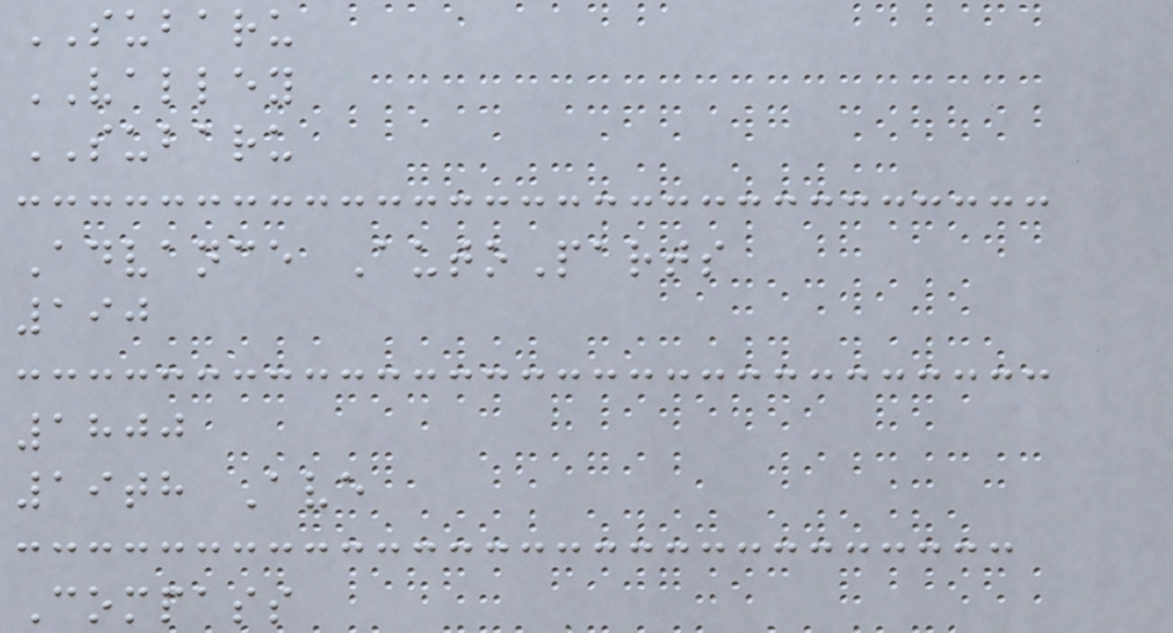SUBARU
VALLEY
SUBARU
Advance AutoParts
190
1800
19th Ave
Compass
